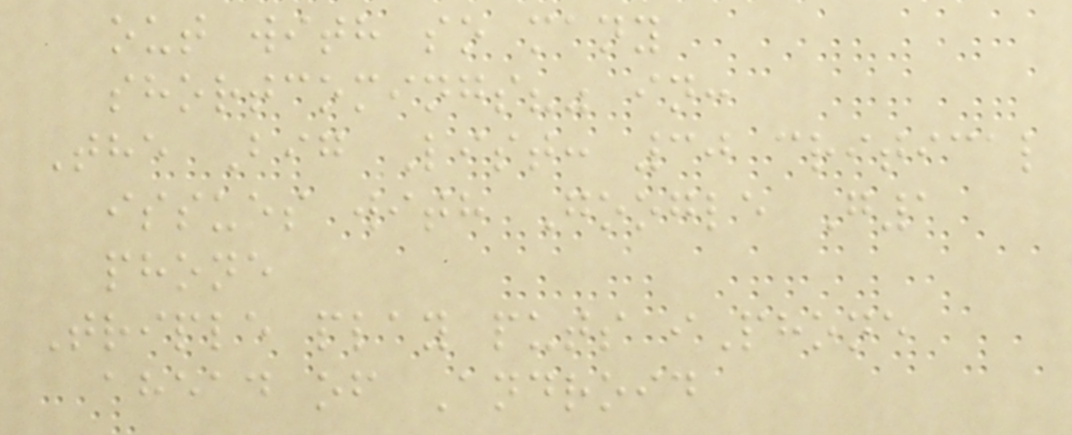out with so many
shortcomings?" in:
The Big List: 30 critical
issues with Google G1
phone
Triple play puts iPhone
ahead of Android
